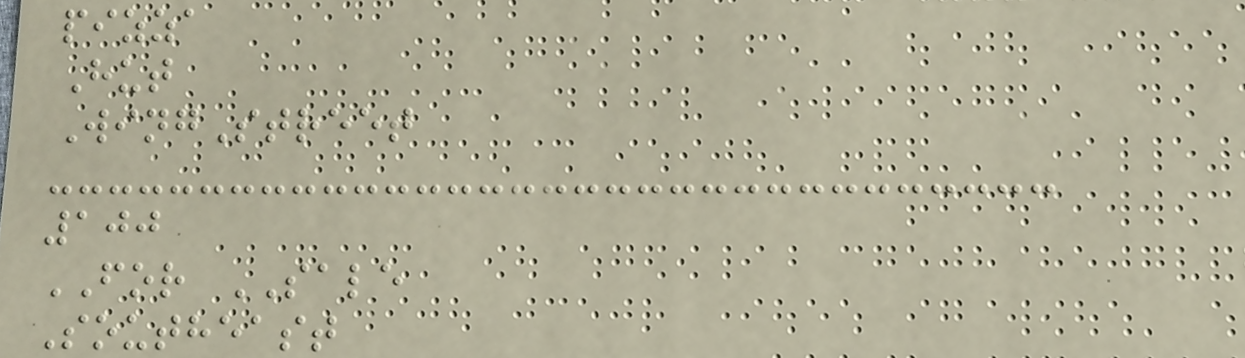pizza
Hut
WingStreet
100
FOR SALE
Southeast
